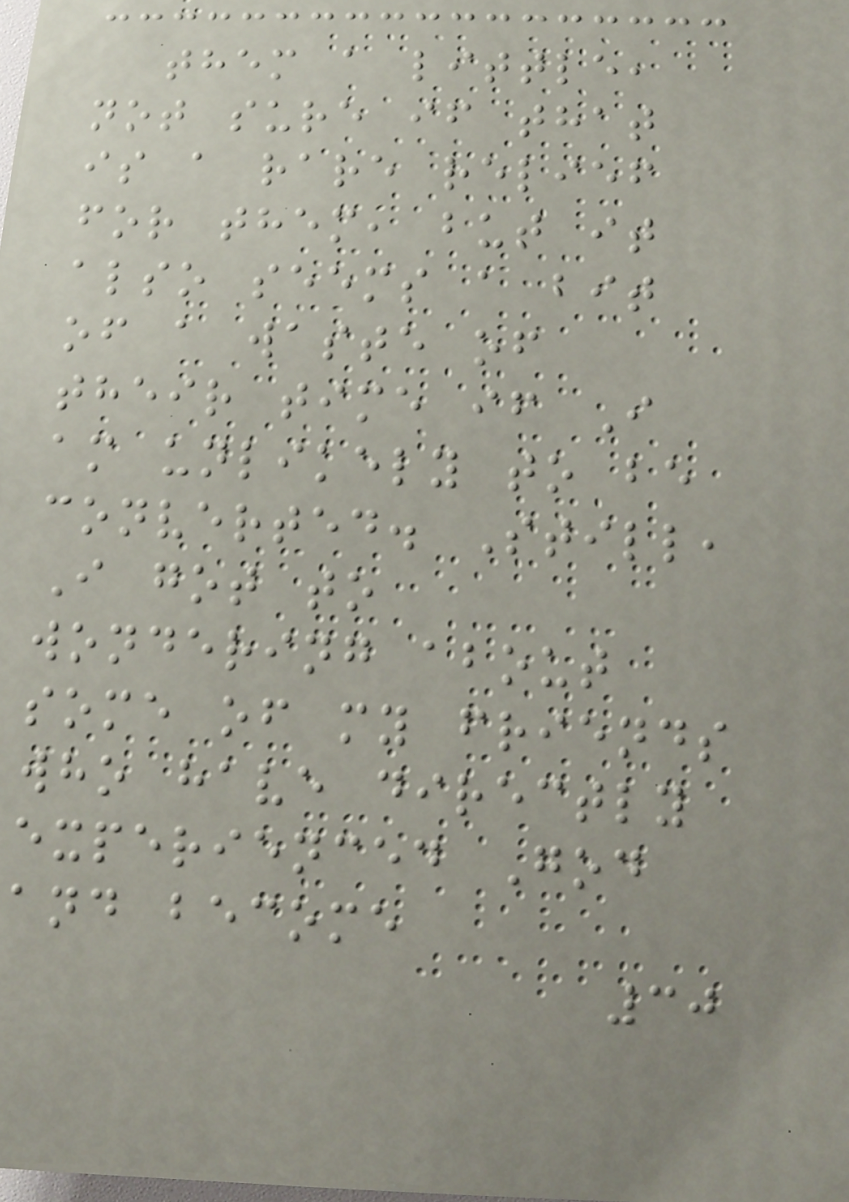them a little,
not sure if that
is a rare relief
for them, but it
also seems a bit
of a waste of
their time if I
am unlikely to be
converted. Still,
I got to
wondering about
some of my friends
who have directly
experienced God
and become
30
